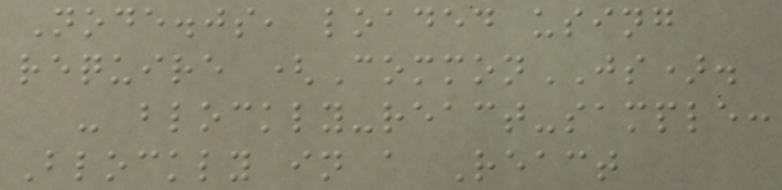Node.js, loaded using
require (CommonJS).
- blockly-react-sample:
Blockly in a React
